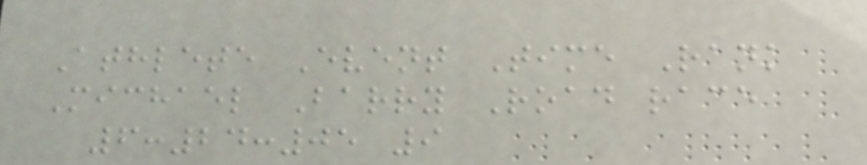Athlete Event Time Rank
Michael Barry Road race
6:24:05 9
